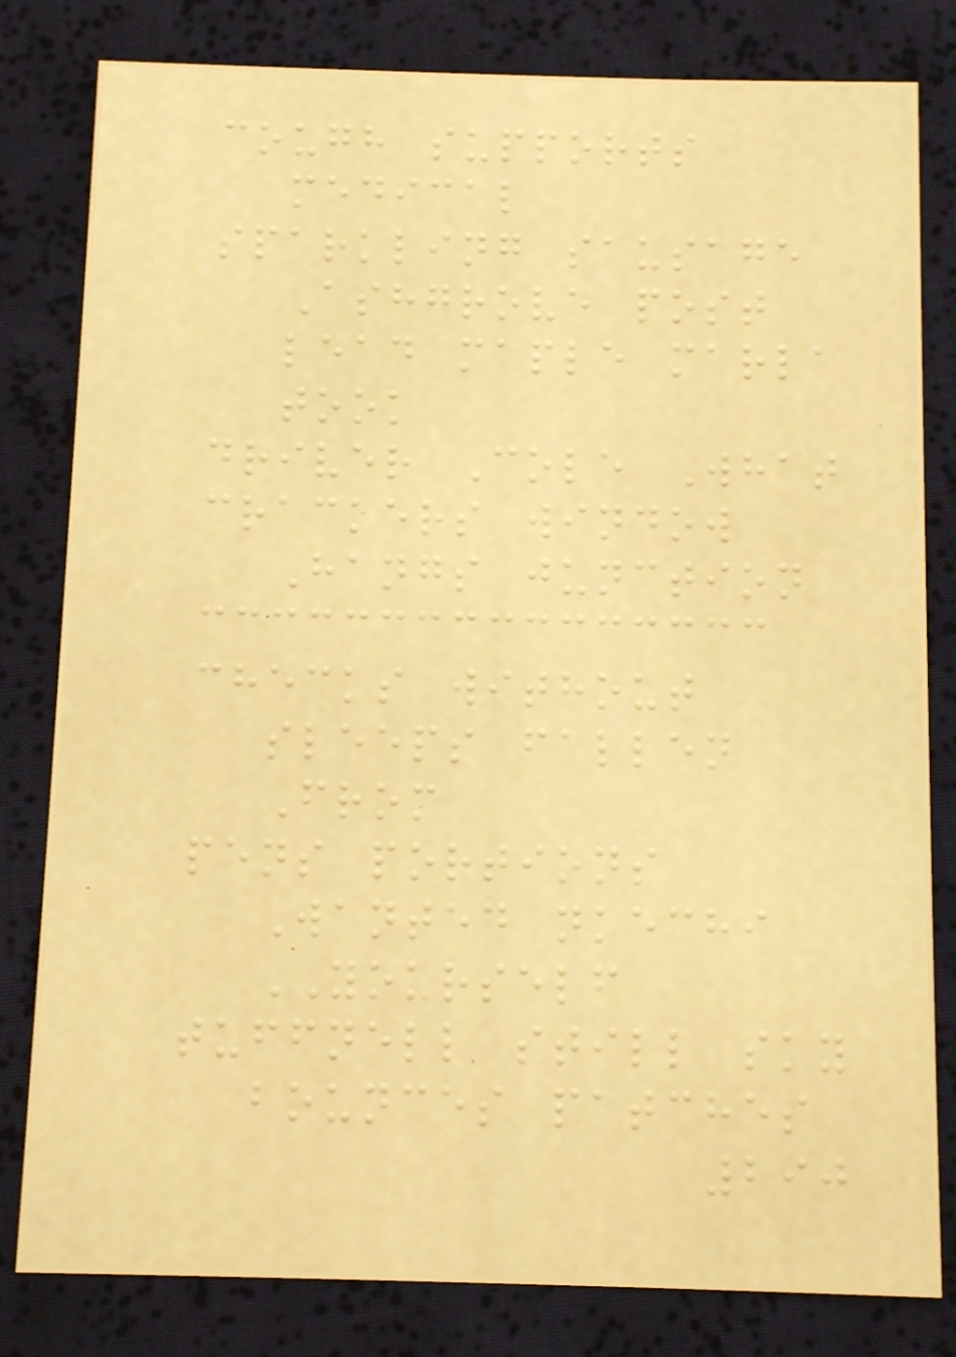cough supports
medical
sparkling sausage
Ashgrove post
lead maple marla
took
driver Cole What
crackers window
Hangs junction
checks without
sleeps fallen
From
pens portions
Wanted nkechi
YOURSELF
tuffnell still sky
bounces patches
290
